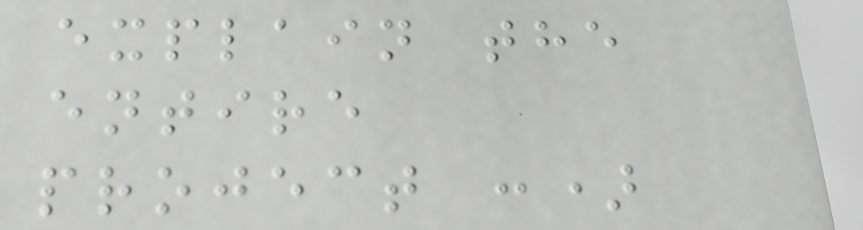explain the
entire
project :)
